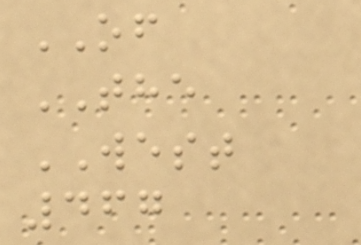OF
THE
WEST
467
